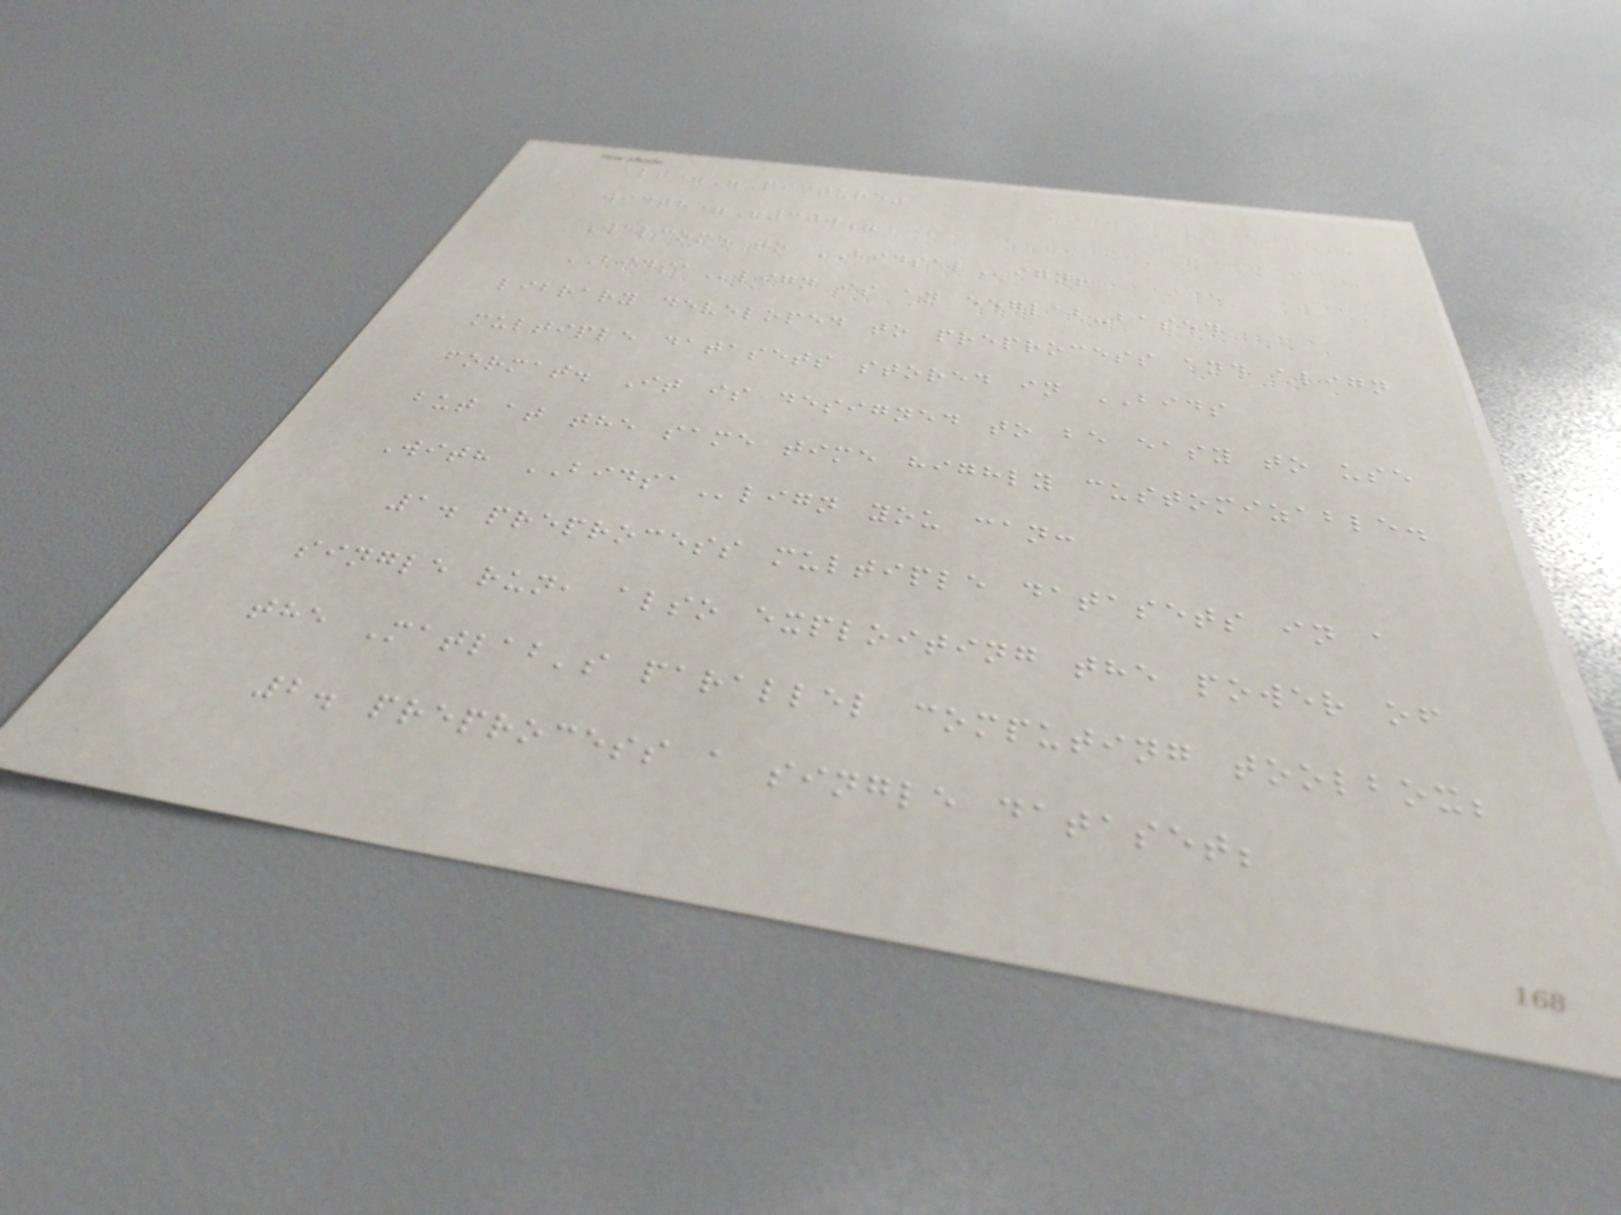alt="Picture"
width="300"
Welcome to BIDSALign!
BIDSAlign is an eeglab-based
library developed to preprocess and align
multiple datasets stored in BIDS
format. It is designed to be easy to use
but at the same time highly customizable.
With BIDSAlign you can:
1. preprocess multiple datasets in a
single run, also exploiting the power of
the Matlab's parallel computing toolbox;
2. preprocess a single dataset;
